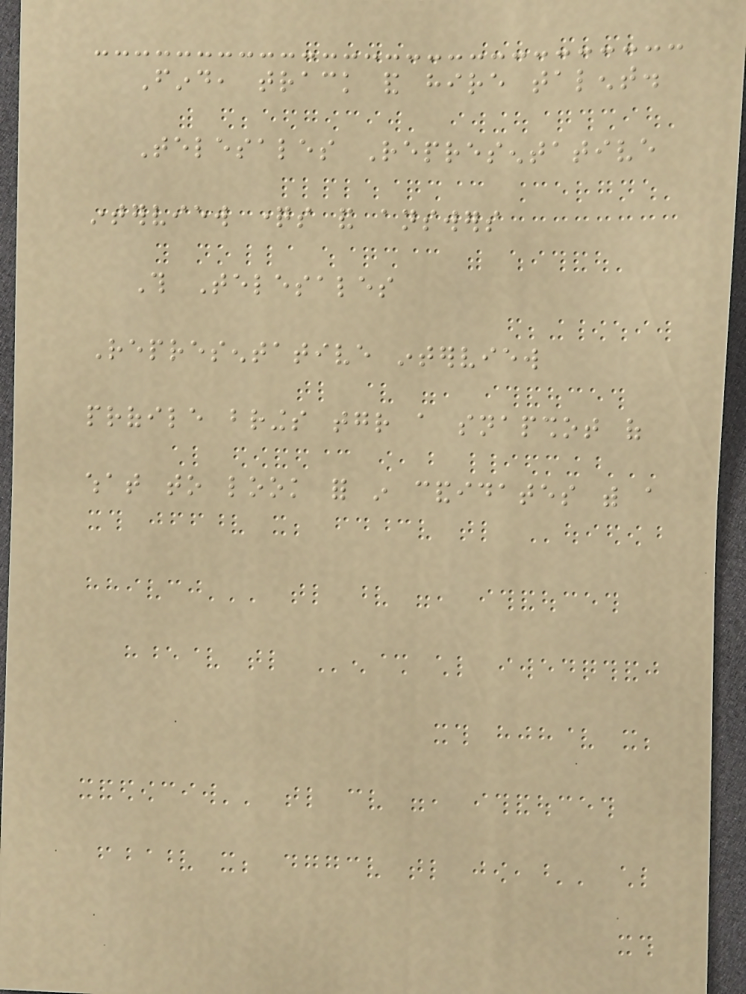Find, track and hire talent.
Telesales Representative
interview questions and answers
This Telesales
Representative interview
profile brings together a snapshot of
what to look for in candidates with a
